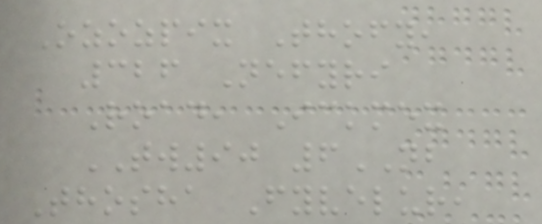Ozozpix Thofy,
326 Nefyri
Road, Ickmex
TW90 6NB
Thosha Fyvelur,
